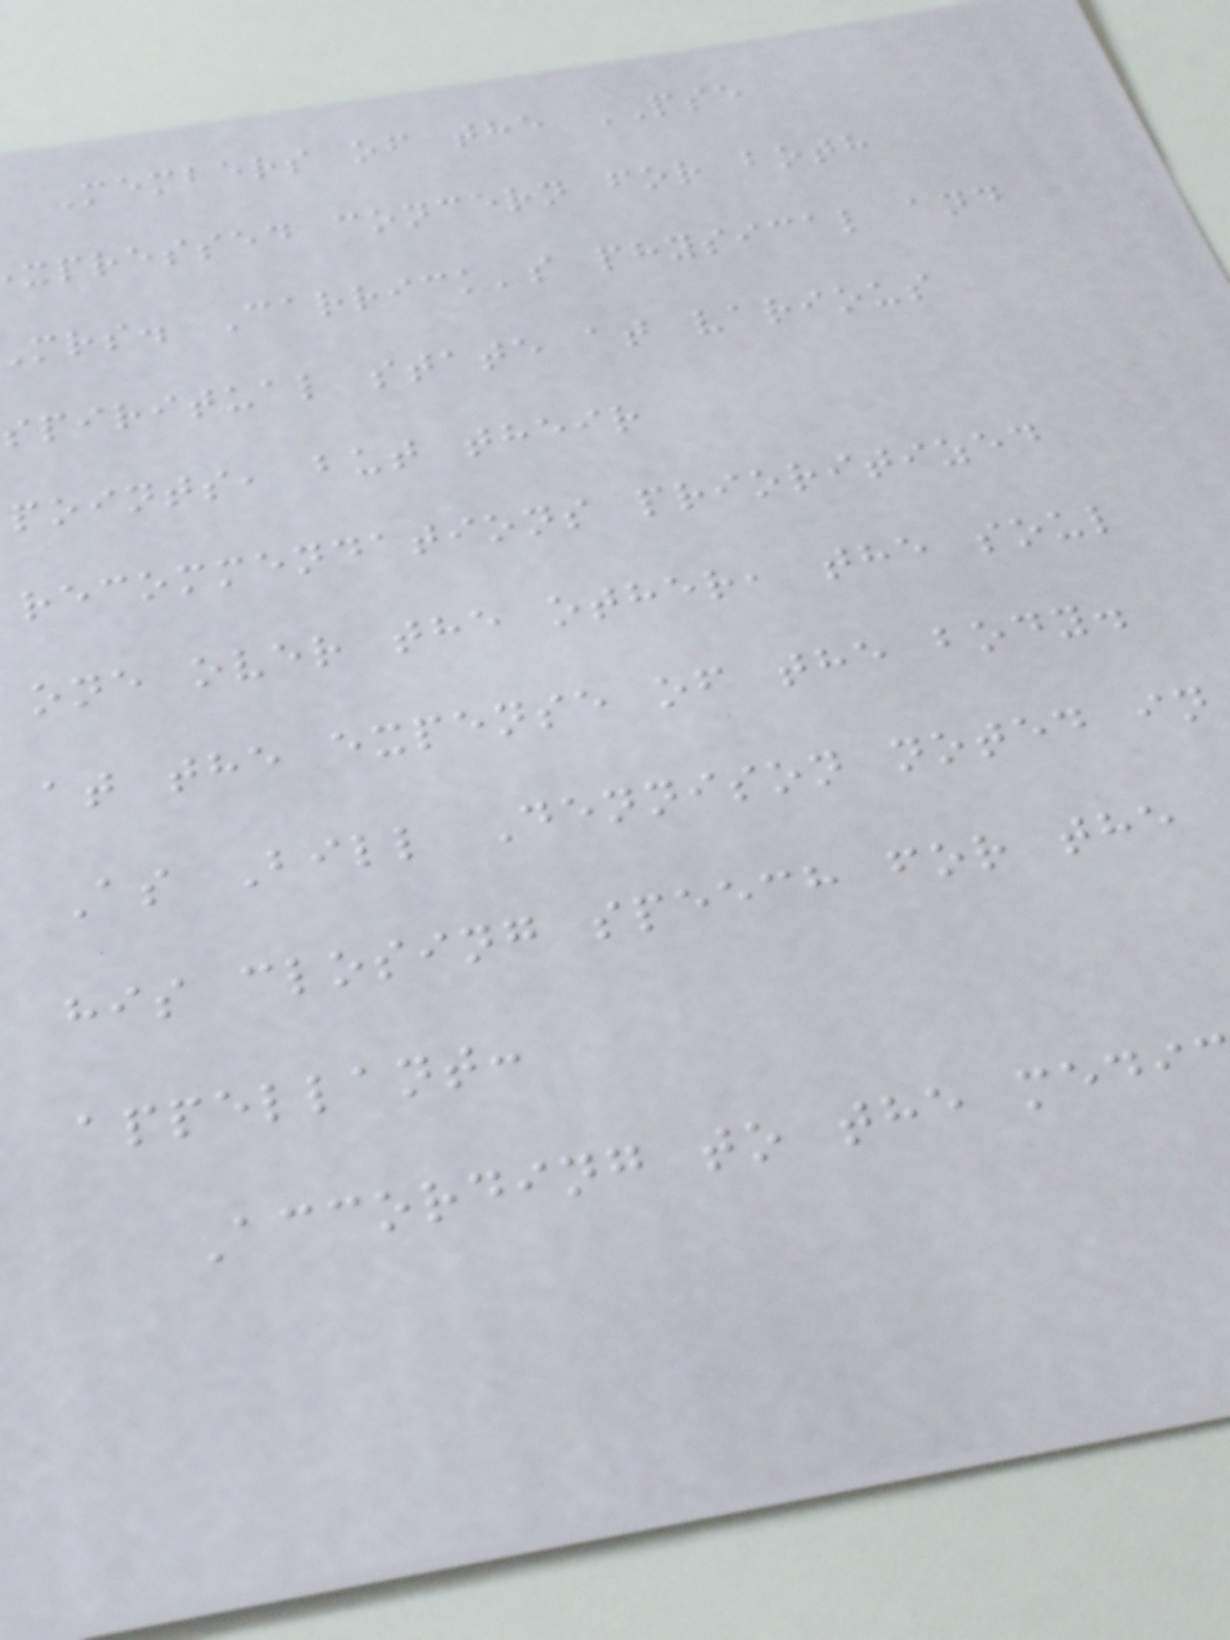Members of the PSE
xpressed concern for both
mrs. Carrick's physical and
spiritual state at various
points, but their
recommendations prioritized
one over the other, the soul
at the expense of the body.
As Bill Dennison noted in
his closing speech for the
appellant:
According to the medi
